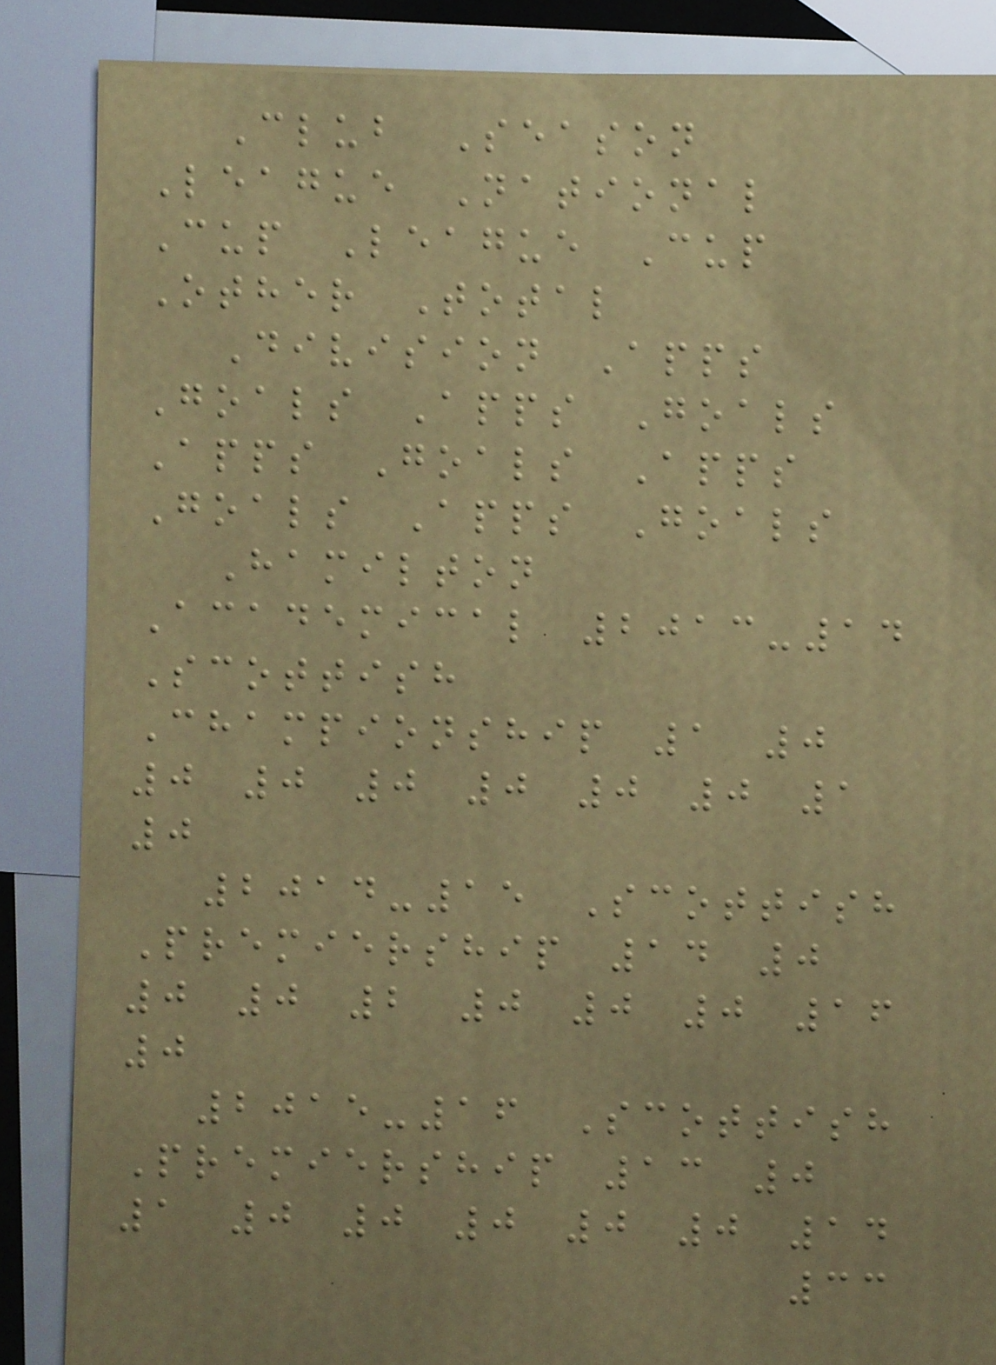Club Season
League National
Cup League Cup
Other Total
Division Apps
Goals Apps Goals
Apps Goals Apps
Goals Apps Goals
Hamilton
Academical 2013-14
Scottish
Championship 1 0
0 0 0 0 0 0 1
0
2014-15 Scottish
Premiership 14 0
0 0 2 0 0 0 16
0
2015-16 Scottish
Premiership 13 0
1 0 0 0 0 0 14
33
